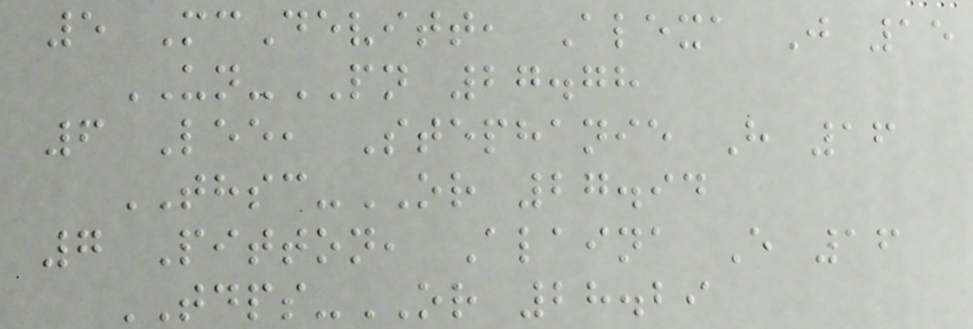5 McDevitt, Alexa J 15
UN-PN 27.78
6 Lee, Stephanie H 16
THSC-OR 27.94
7 Pitton, Alaina E 16
TDPS-OR 28.29
